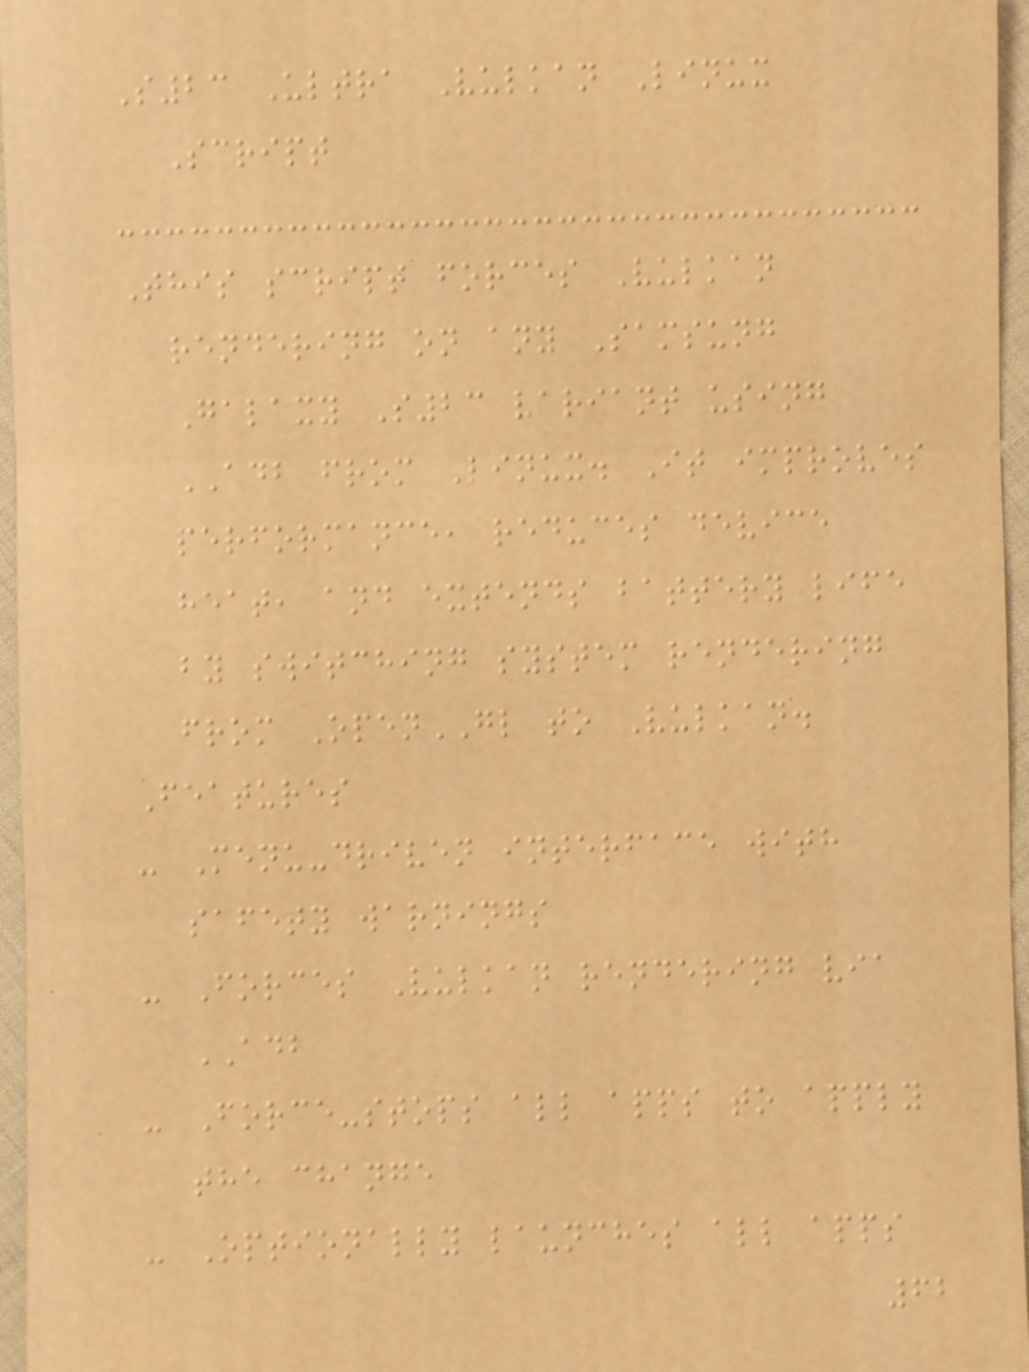S23 Ultra Vulkan Linux
Script
This script forces Vulkan
rendering on any Samsung
Galaxy S23 variant using
ADB from Linux. It improves
performance, reduces device
heat, and extends battery life
by switching system rendering
from OpenGL to Vulkan.
Features
- Menu-driven interface with
safety warnings
- Forces Vulkan rendering via
ADB
- Force-stops all apps to apply
the change
- Optionally launches all apps
62
